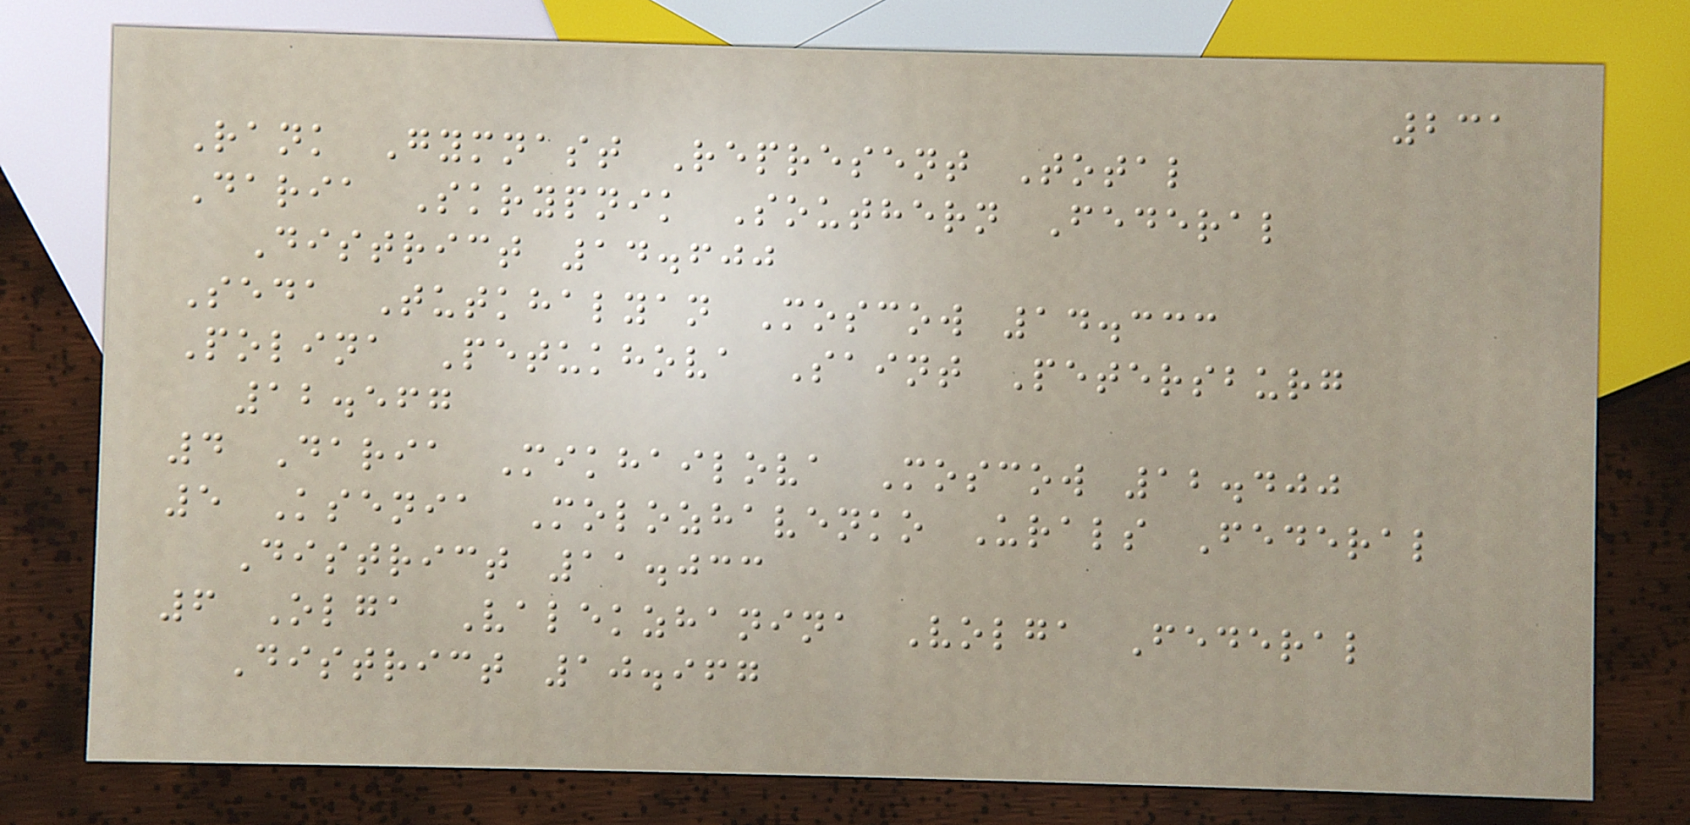231
Rank Gymnast Represent Total
Daria Skrypnik Southern Federal
District 14.600
Seda Tutkhalyan Moscow 14.333
Polina Petukhova Saint Petersburg
12.567
4 Daria Mikhailova Moscow 12.400
5 Ksenia Molozhavenko Urals Federal
District 11.033
6 Olga Valekzhanina Volga Federal
District 10.967
